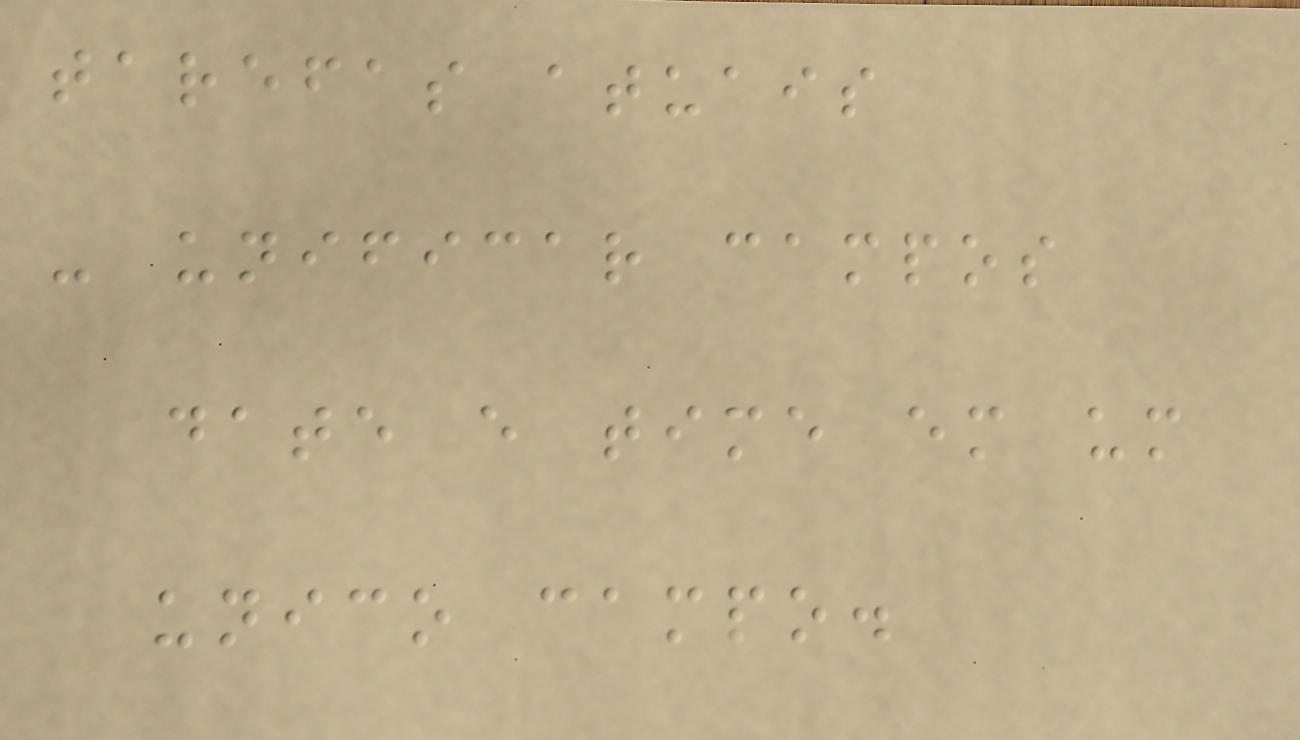tarefas atuais
- unificar campos
date e time em um
unico campo.
